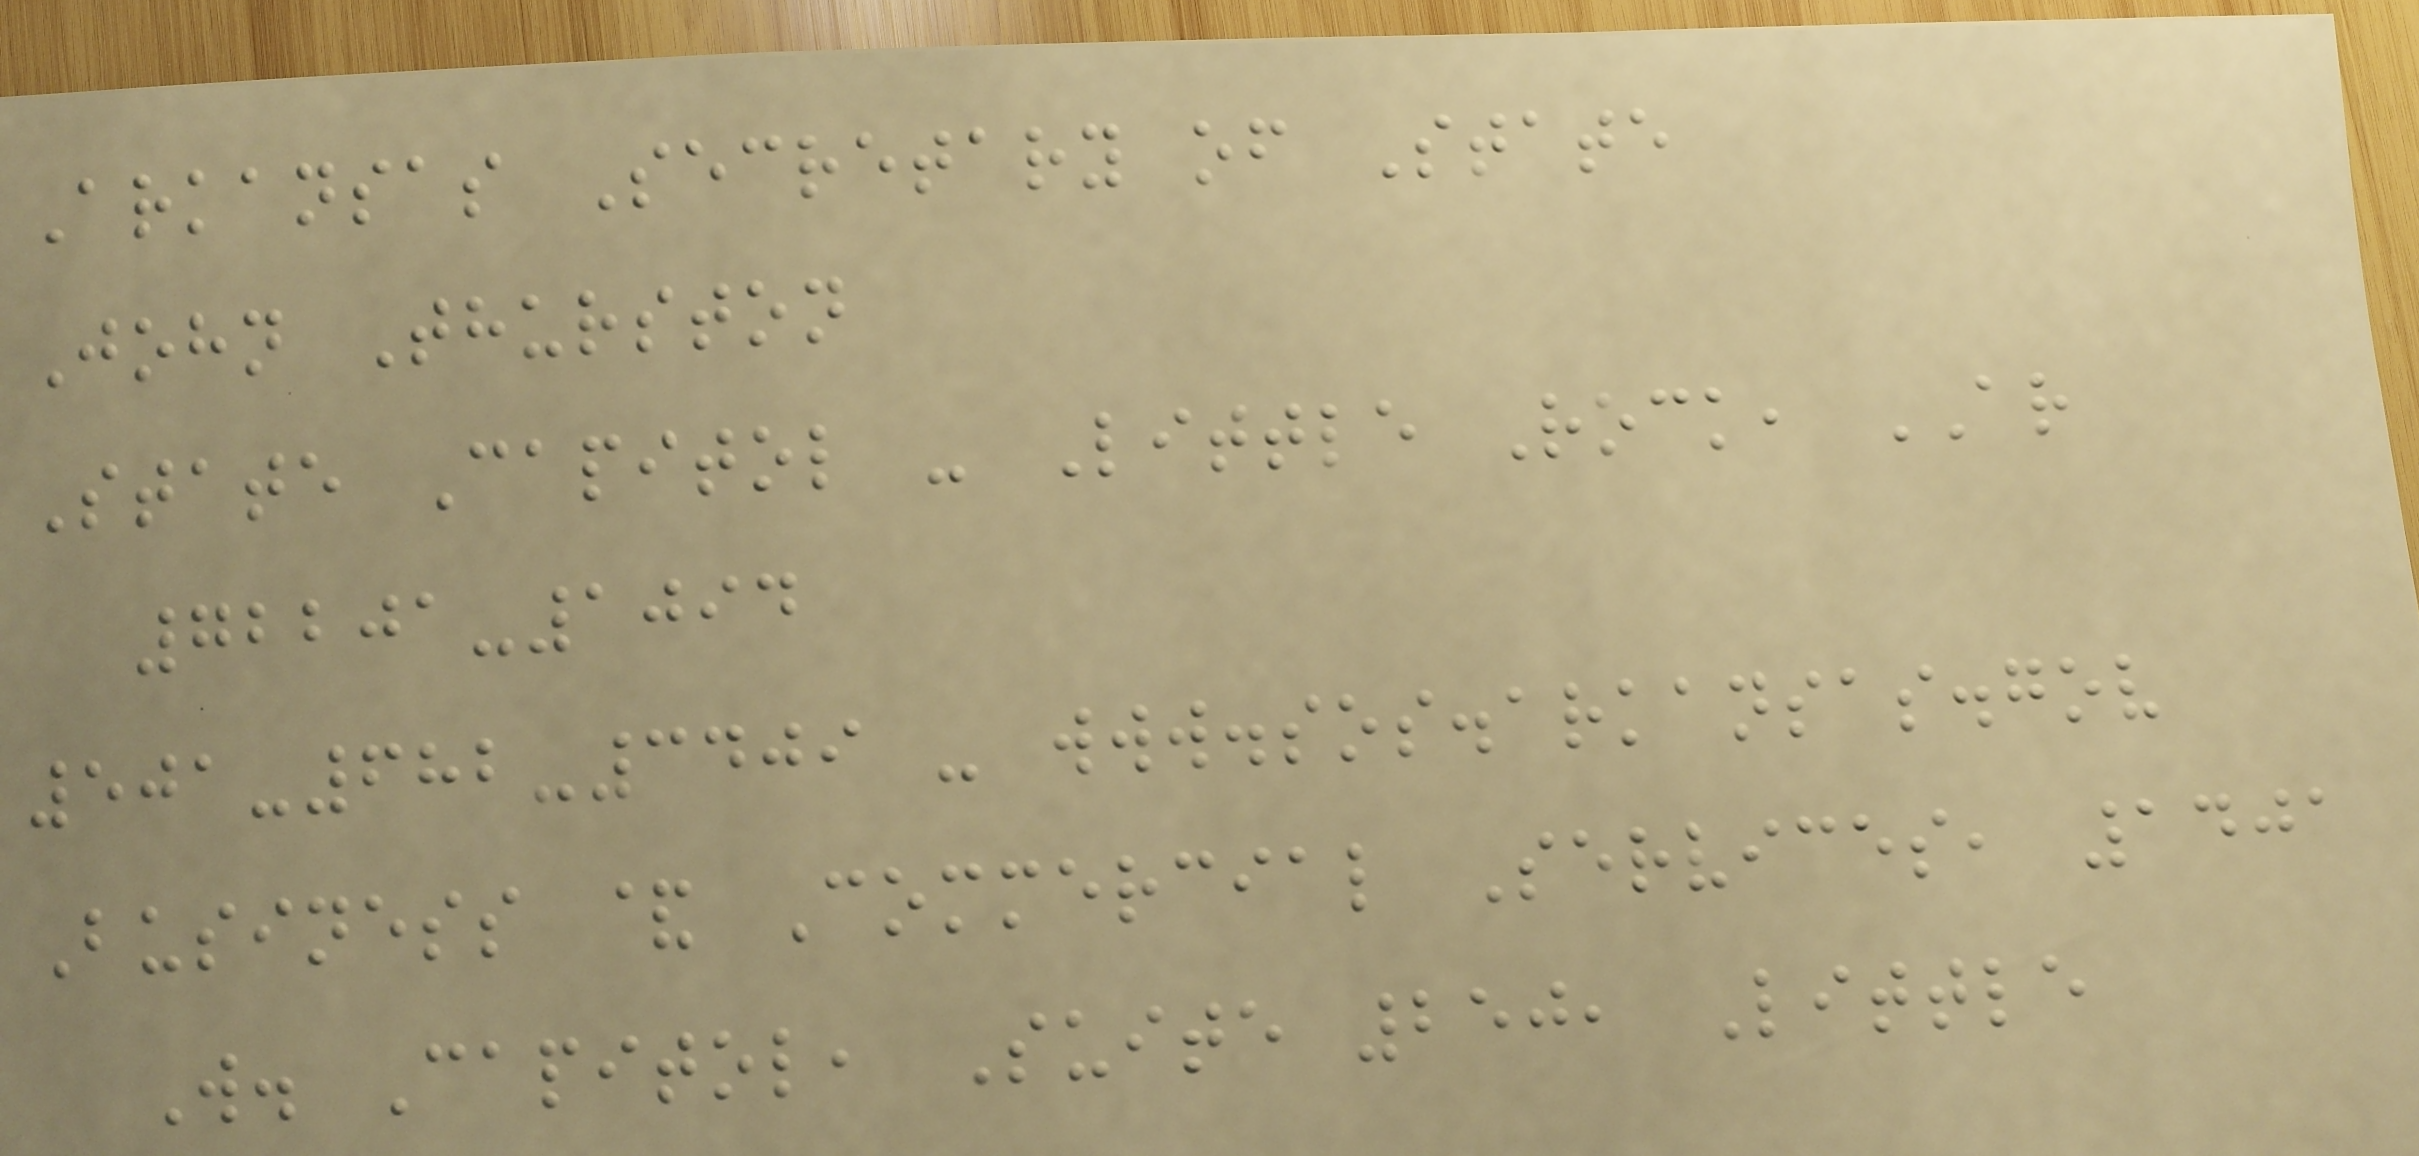Arkansas Secretary of State
John Thurston
State Capitol - Little Rock, AR
72201-1094
501-682-3409 - www.sos.arkansas.gov
Business & Commercial Services, 1401
W. Capitol, Suite 250, Little
